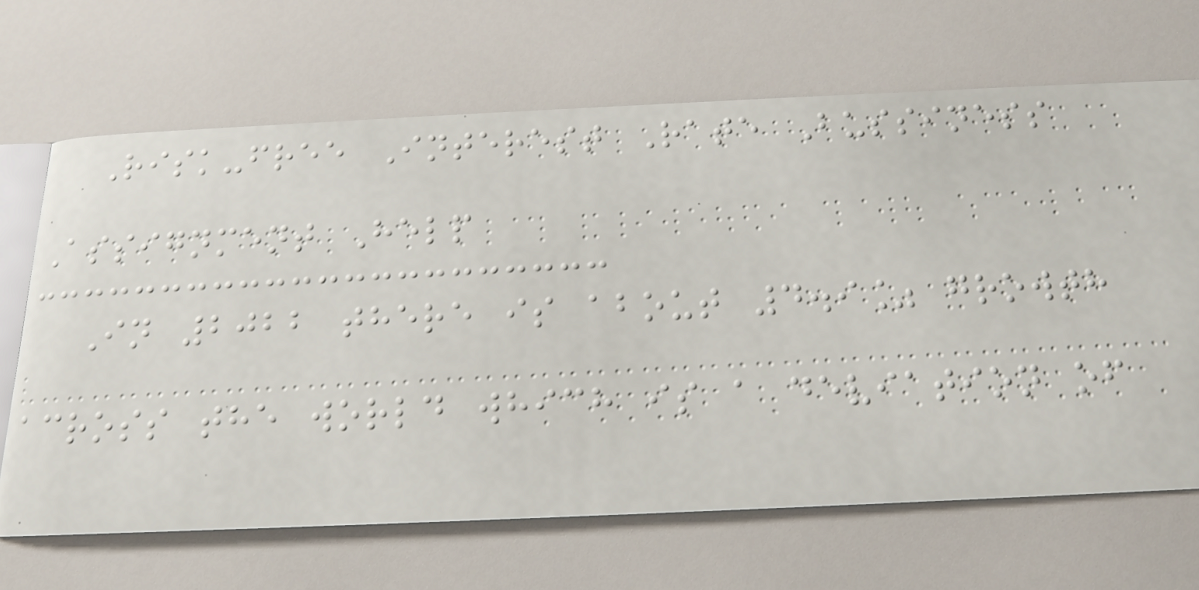Risk-free Interest Rate Bussiness
Assignment Help
In 2022 there is about 4.9% growth
across the world which is a deviation of
